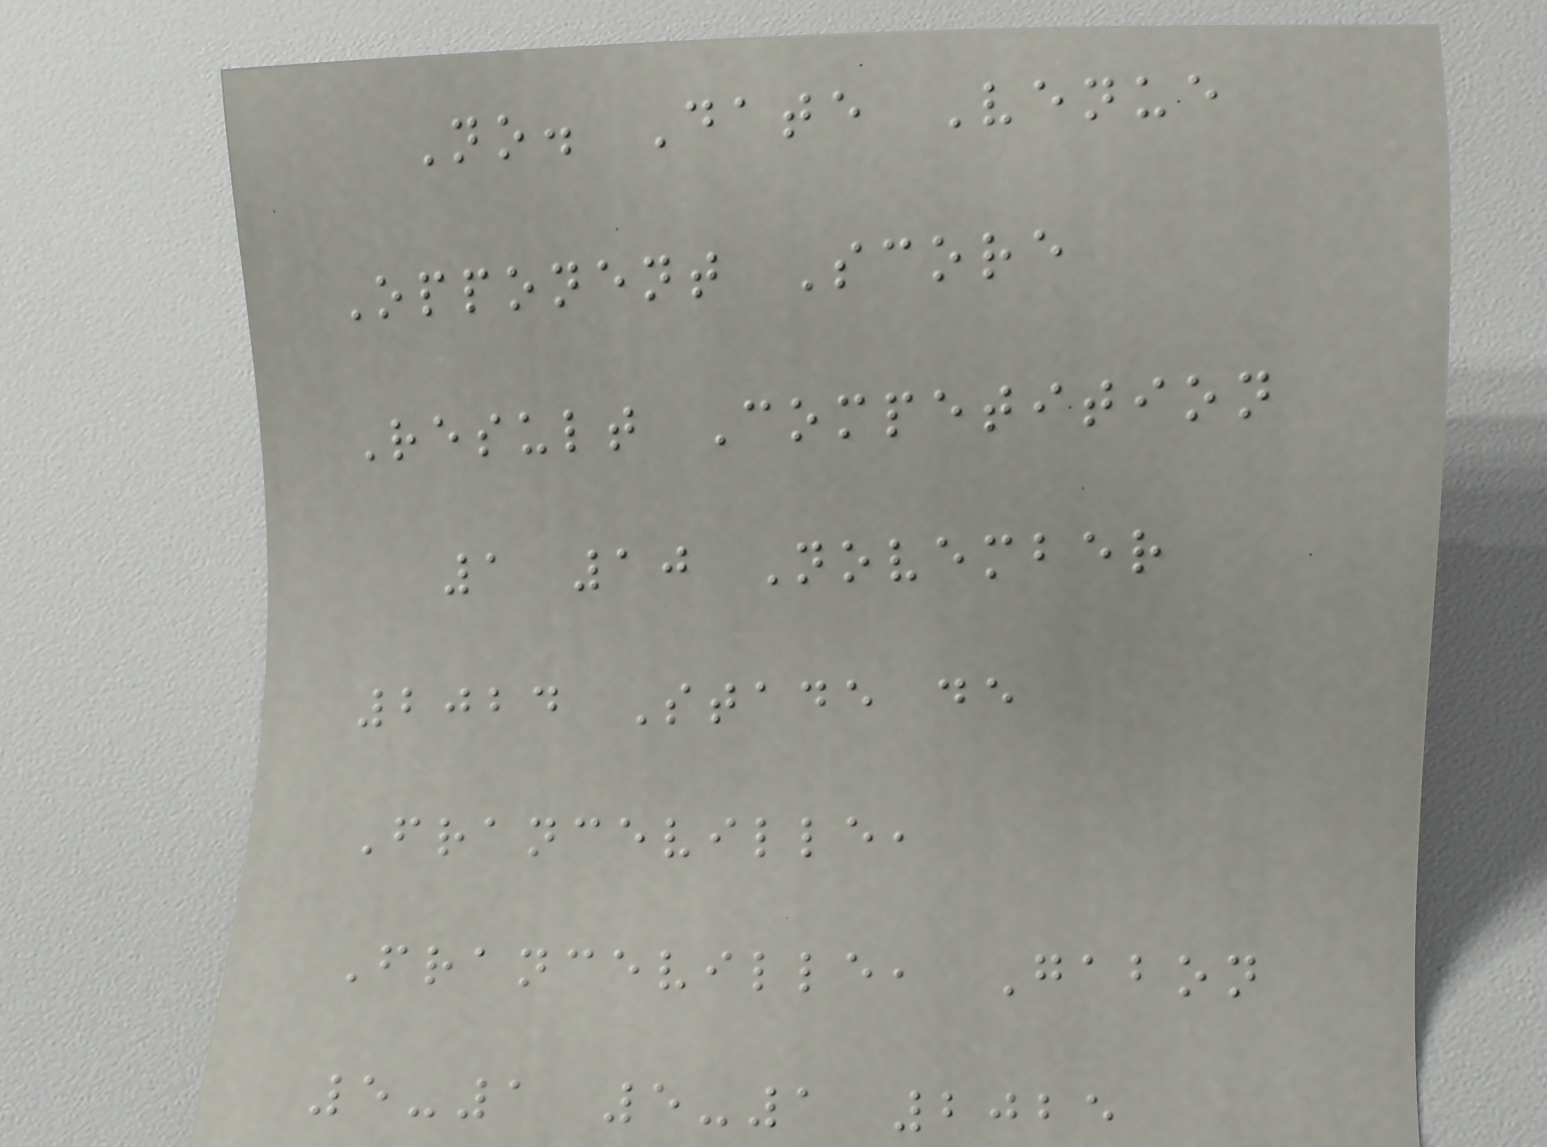No. Date Venue
Opponent Score
Result Competition
1 10 November
2024 Stade de
Franceville,
Franceville, Gabon
5-1 5-1 2025
